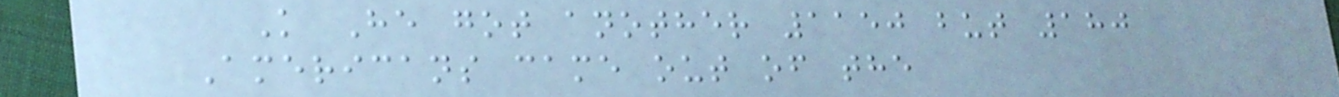K He got another 1150 but 180
Americans came out of the
